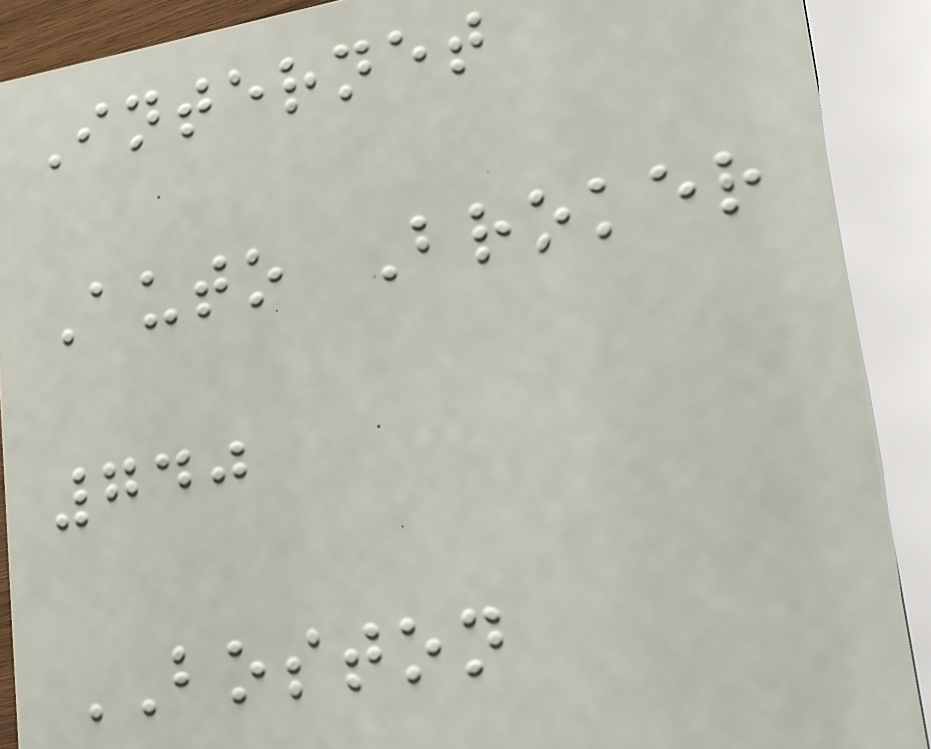Internet
Auto Broker
740
BOSTON
